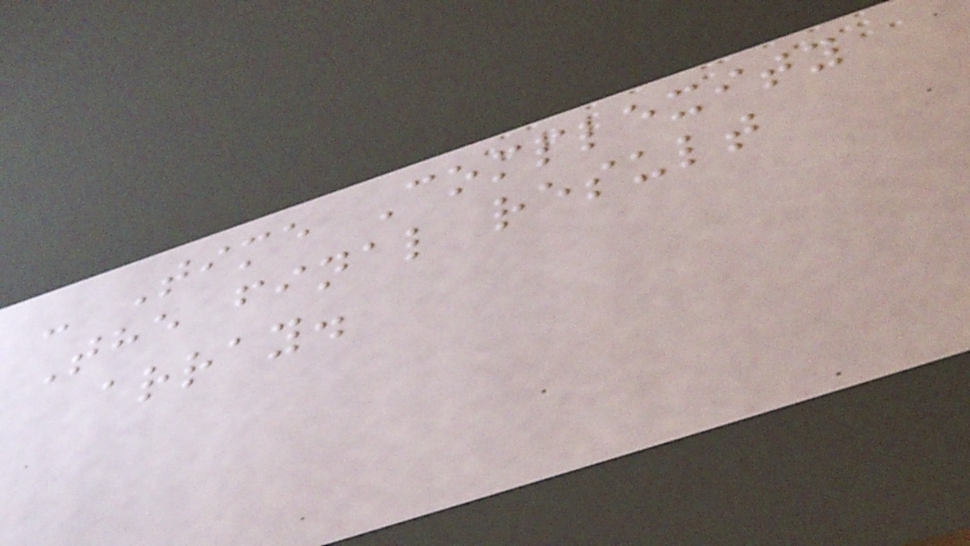- Time Complexity
The final result
array.
